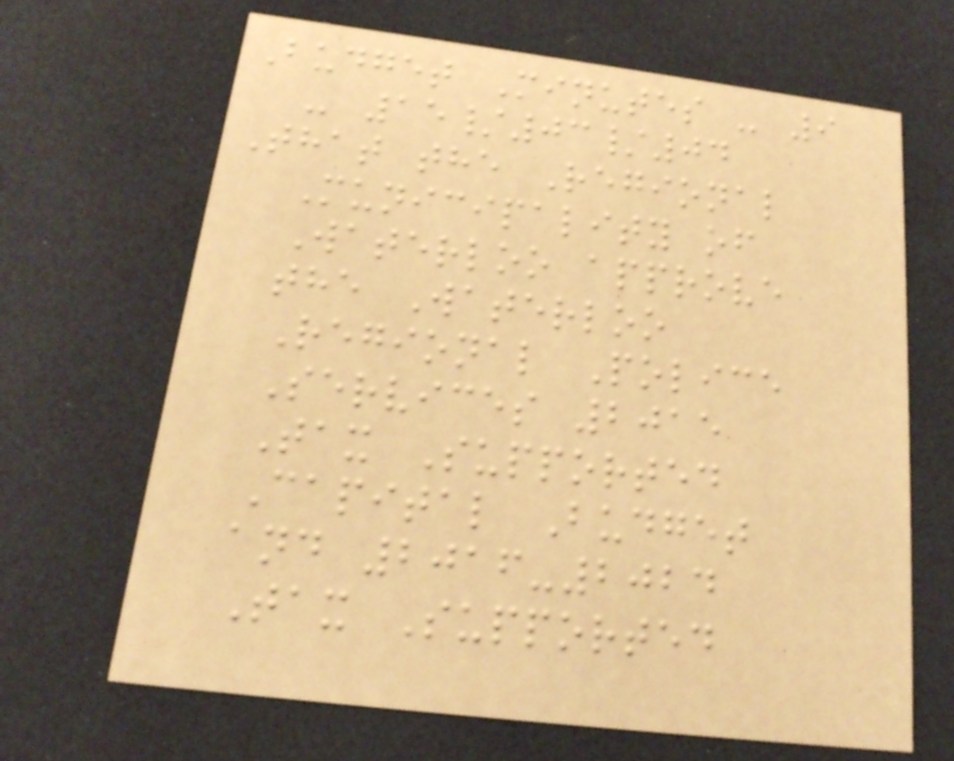Budget Minutes - 9
- 15/03/04
That the Regional
Municipality of
Waterloo approve
the Waterloo
Regional Police
Services 2015
Tax Supported
Capital Budget
and 2016-2024
Tax Supported
